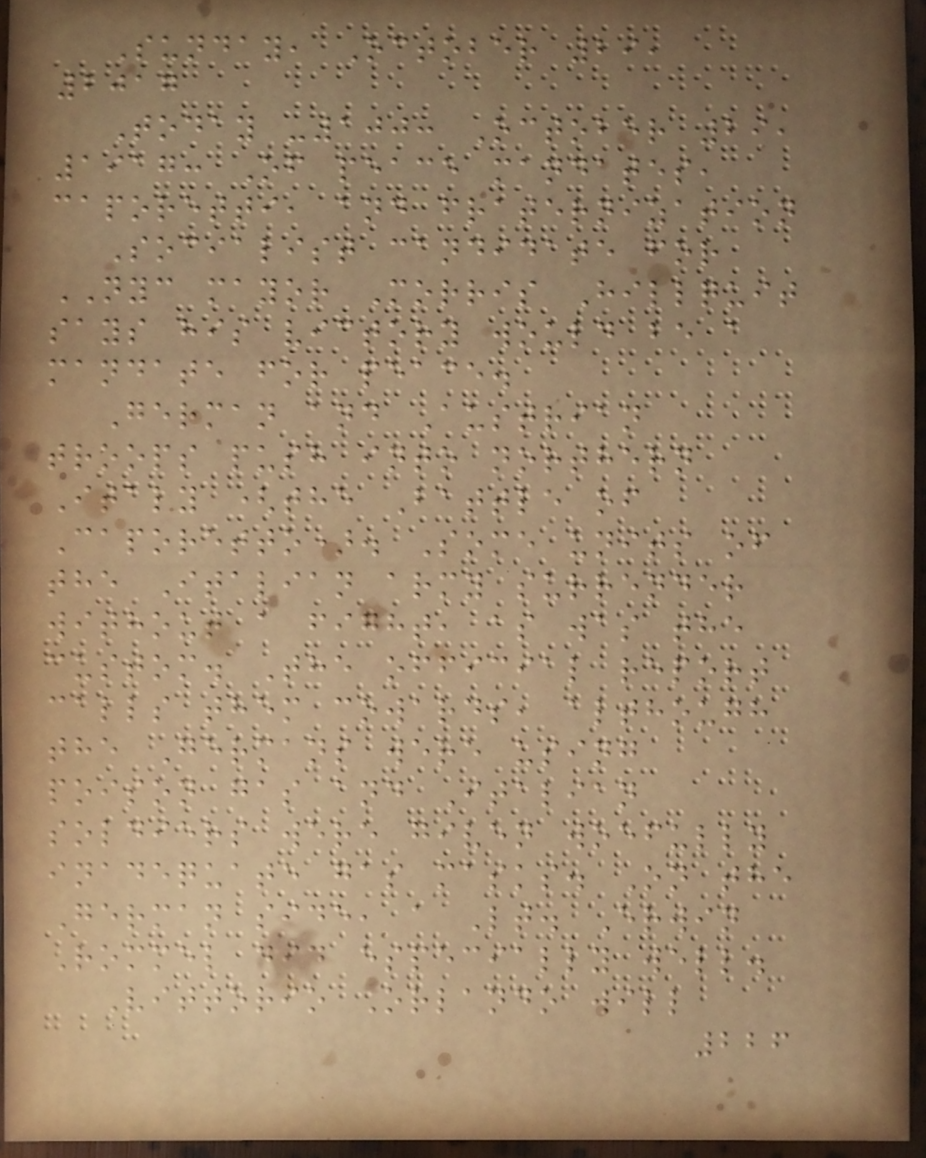Sunday, October 29,
2017
Today -100: October 29,
1917: Of peace mandates,
caporetti, and fraternization
Socialist candidate for
NYC mayor Morris Hillquit
says his victory would be a
mandate for peace.
German and Austrian
troops push into northern
Italy (the Battle of
Caporetto). Some units of
the Italian army surrender
without a fight, as was the
custom. The official report
calls them cowards, although
the Germans were using
poison gas and Italian
soldiers were given woefully
inadequate gas masks. On the
German side, a Lt. Erwin
Rommel did especially well.
Vittorio Orlando will
226
